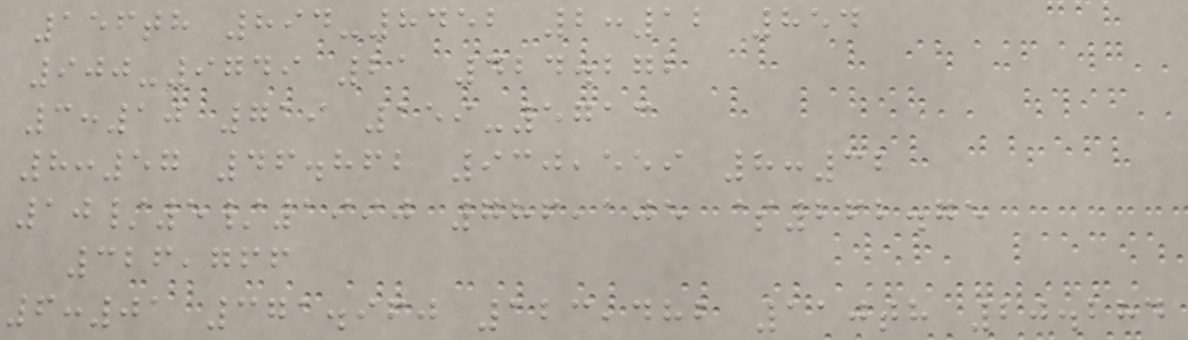156th 894-8452 2:12 854
900-9749 21 424.272
3:10 719 159-5713
8:57 46.862 930,559 8:32
10/5/1990 786,105 $262.75
326,766
6:01 371.960 123,482 110th 20.284
